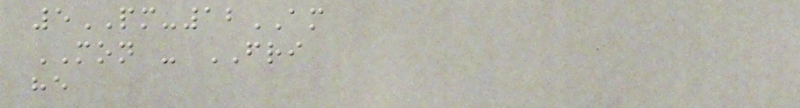5PM-12AM
MON - FRI
he
